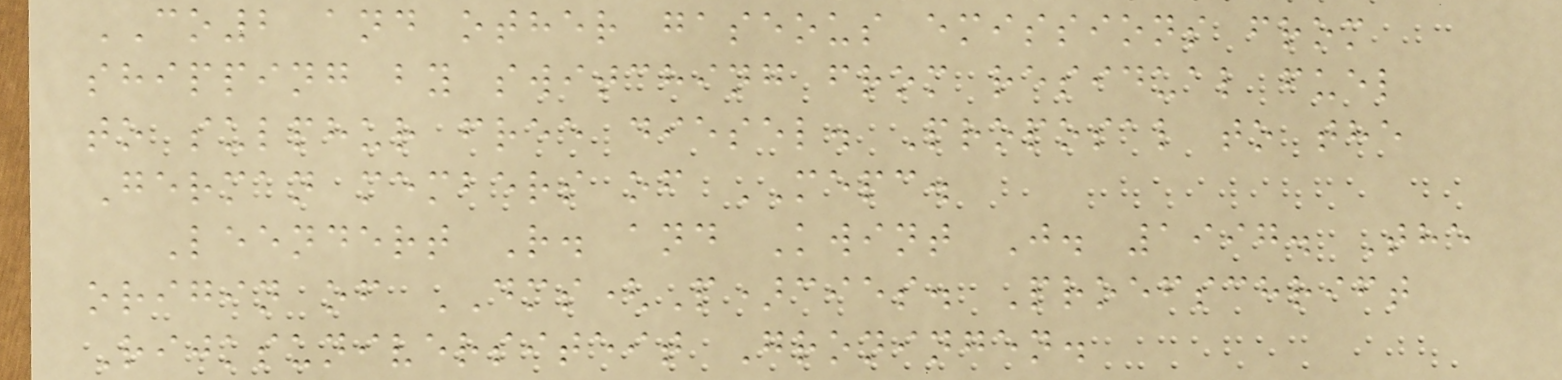CO2 and other gaseous emissions from
shipping by switching from residual fuel
to sulphur free diesel. Proposal to the
German members of MEPC.
Leendert R. and Kwint J. 1997. The
origin of DMS(P)cies. Proefschrift
Rijksuniversiteit Groningen.
